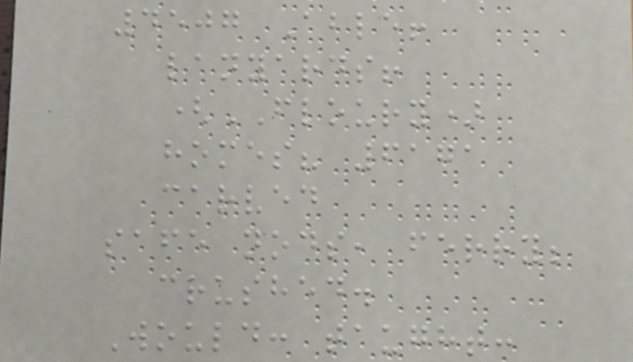4507 Able!
lanyards!
(FLOURY)
homes? 6171
carved
safe nods, ferry;
crushed.
Would: taught:
